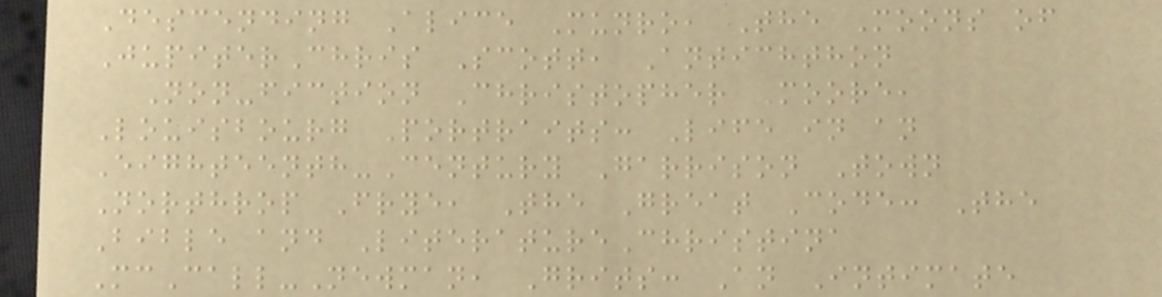Descending Alice Munro, The Moons of
JupiterChris Scott, Antichthon
Non-fiction Christopher Moore,
Louisbourg Portraits: Life in an
Eighteenth-Century Garrison Town
Northrop Frye, The Great Code: The
Bible and LiteratureChristina
McCall-Newman, Grits: An Intimate
